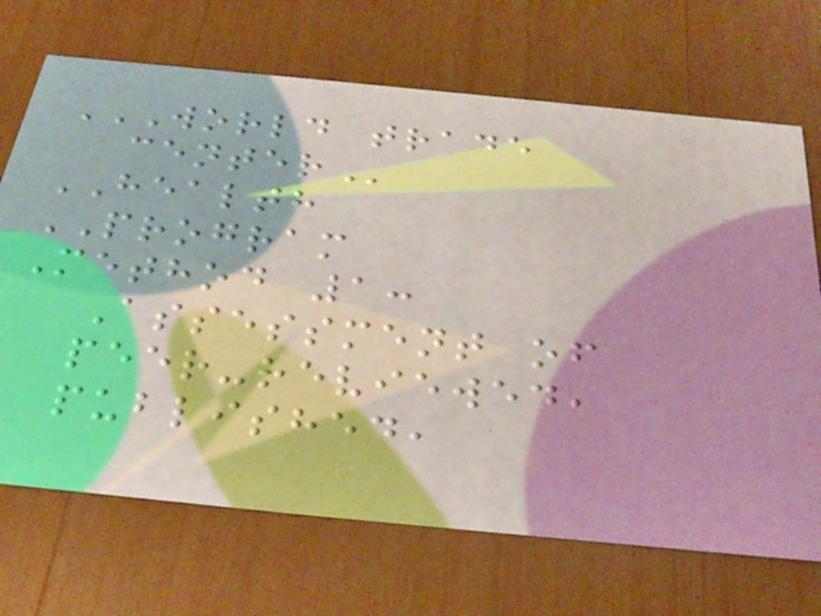WORLD TRADE
CENTER
HEALTH
PROGRAM
Method 1:
Assessment of
peer-reviewed,
published,
